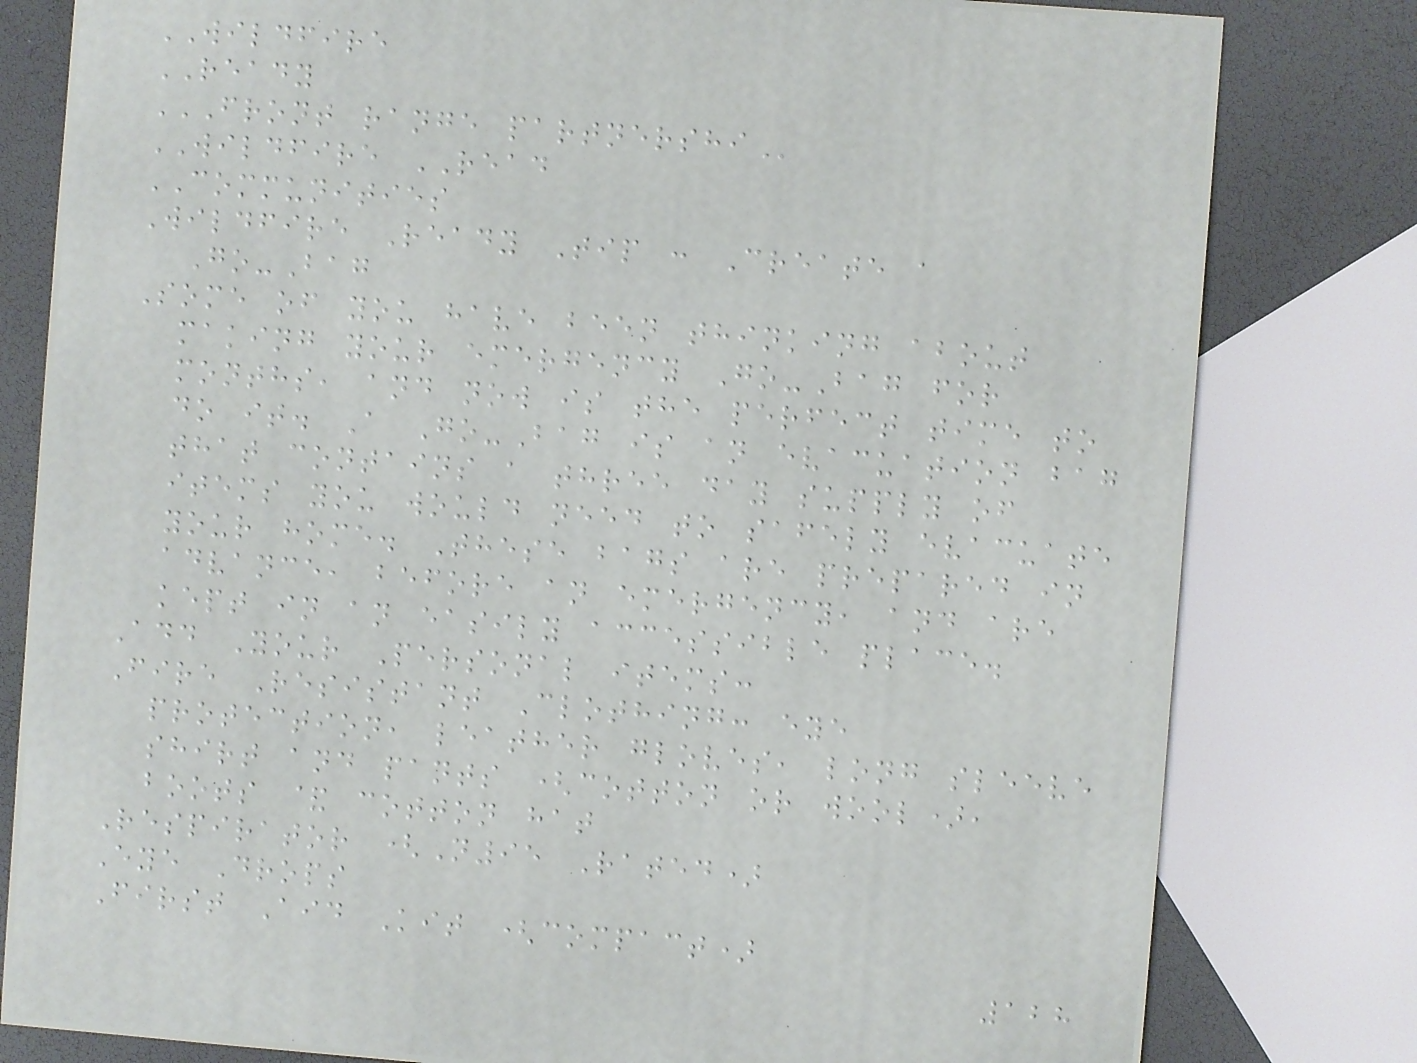WILDFIRE
READY
FRONT RANGE PARTNERSHI
WILDFIRE READ
COMMUNITIES
Wildfire Ready Tip : Create a
Go-Bag
Some of you have been thinking about
making your emergency Go-Bag for
months, and now is the perfect time to
do it. A Go-Bag is an evacuation bag
that contains a three day supply of
items you would need to safely evacuate
your home. These bags are prepared in
advance, before an emergency, and are
kept in an easily accessible place.
Add Your Personal items:
Fire Resistant Clothing: eye
protection, leather gloves, long sleeve
shirt and pants (cotton or wool),
boots & cotton hat
Respirator (N95 Rated)
Eye Drops
First Aid Kit (compact)
128
